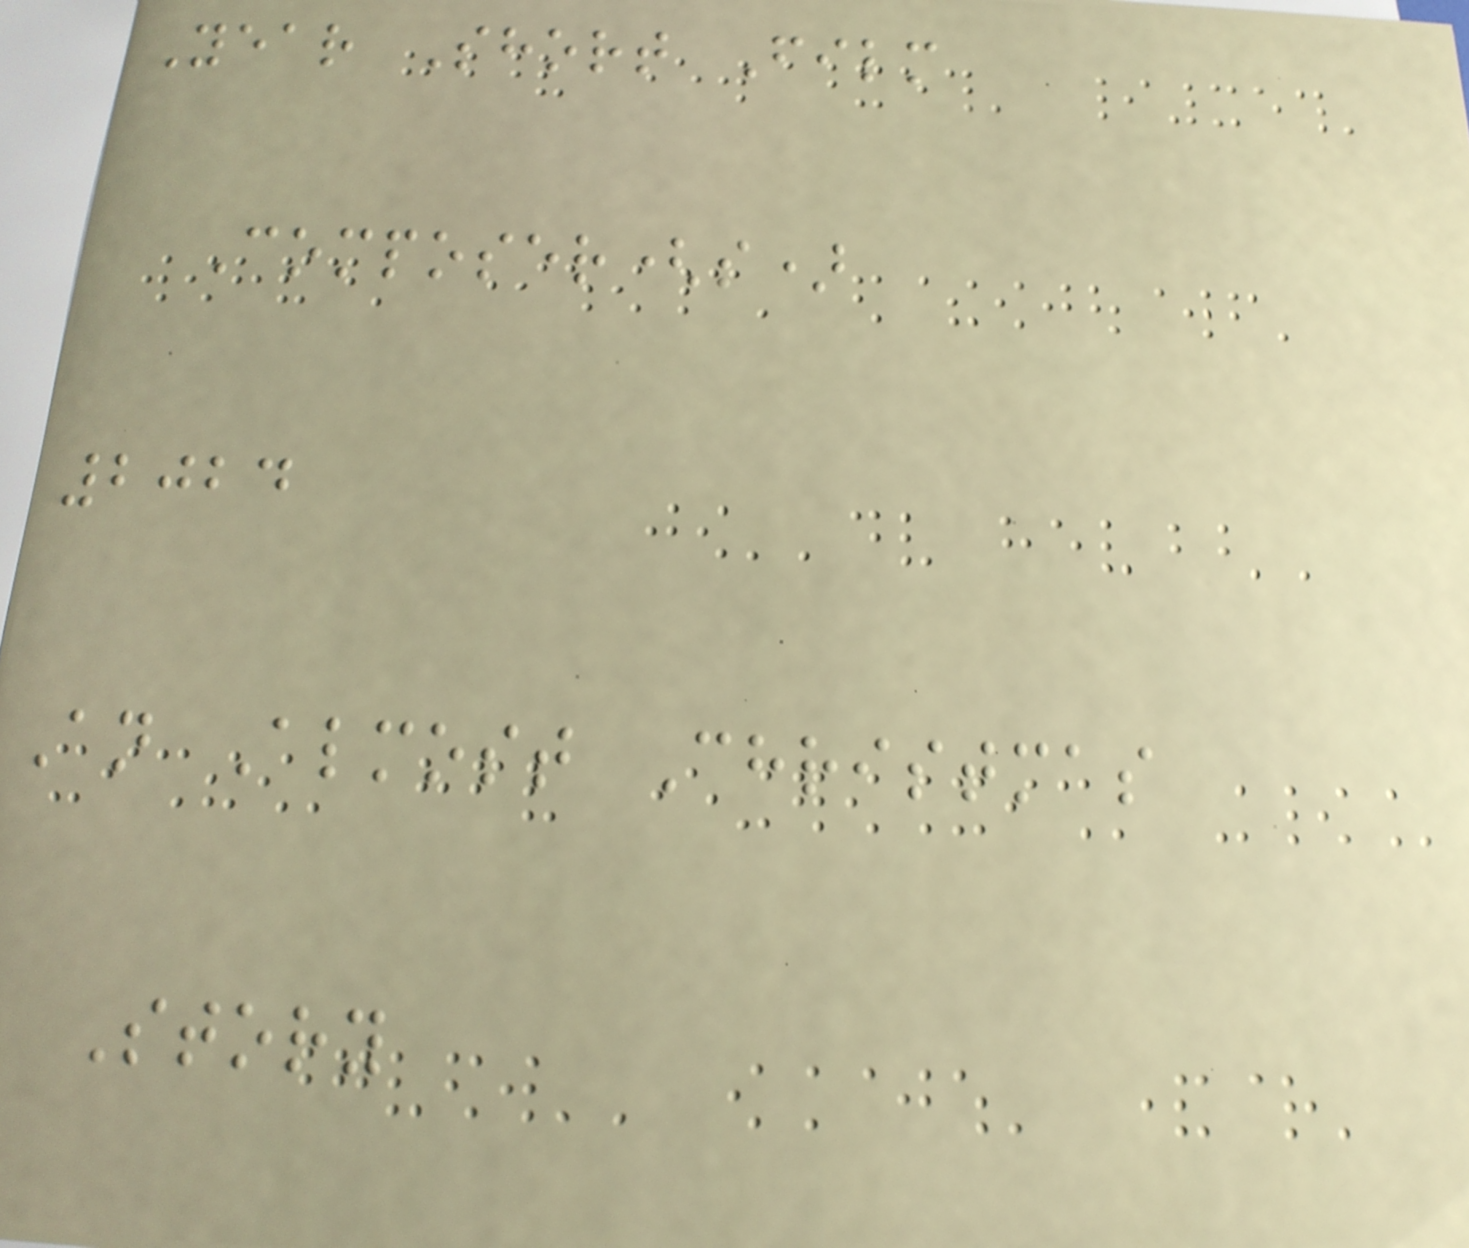Year Short Film
Composer(s)
2024
An Almost Christmas
Story
